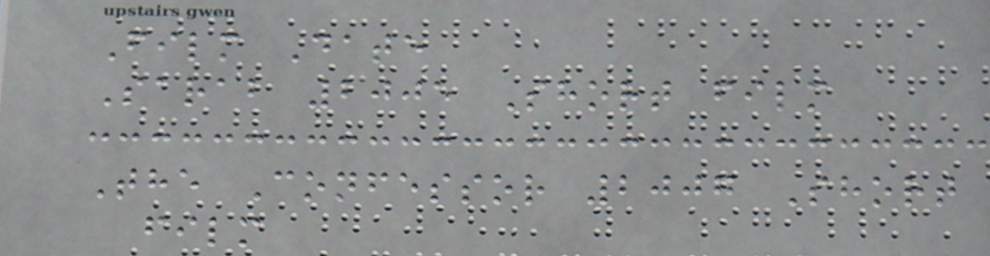Film Date
Sarab 2005 Short film
The Confessor 2007 Short
film
